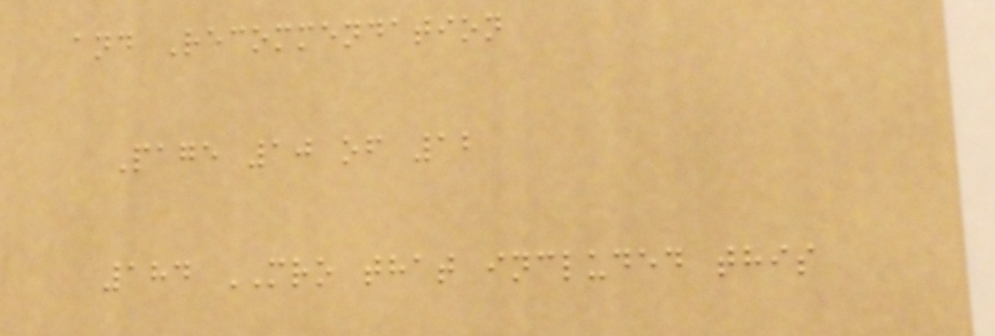and Recommendation
Page 10 of 12
184 MRO that included this
